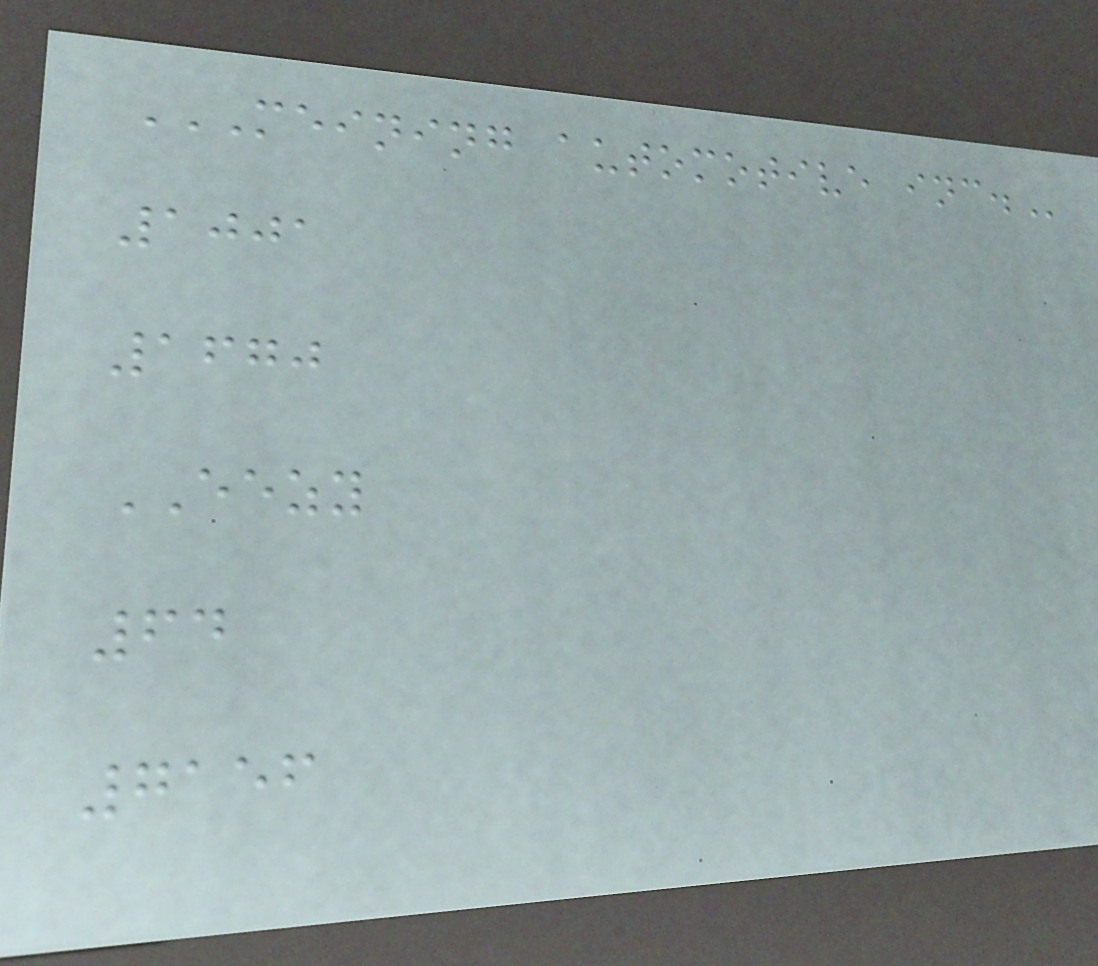MEINING AUTOMOTIVE INC.
1001
1670
EEZY
64
7156
